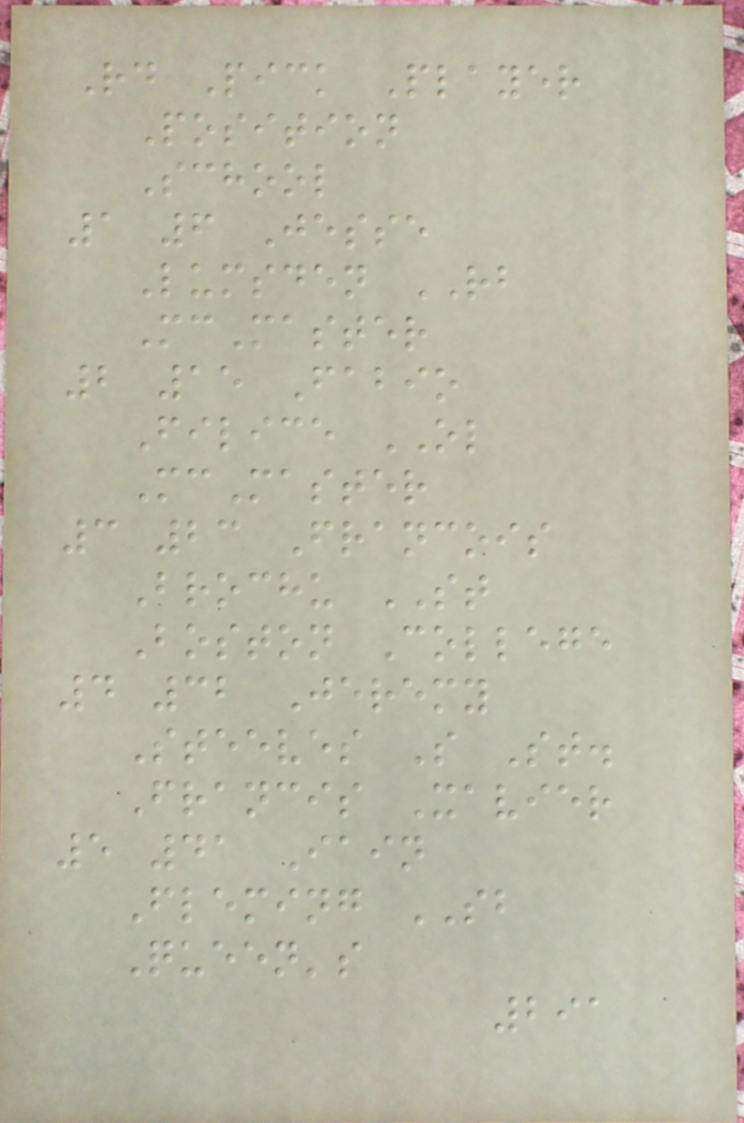Rd Pick Player
Position
School
1 6 Jesse
Lumsden RB
McMaster
2 15 Fabio
Filice OL
McMaster
3 23 Francois
Brochu ST
Boston College
4 32 Jeremy
Steeves S St.
Francis Xavier
5 41 Iain
Fleming SB
Queen's
291
